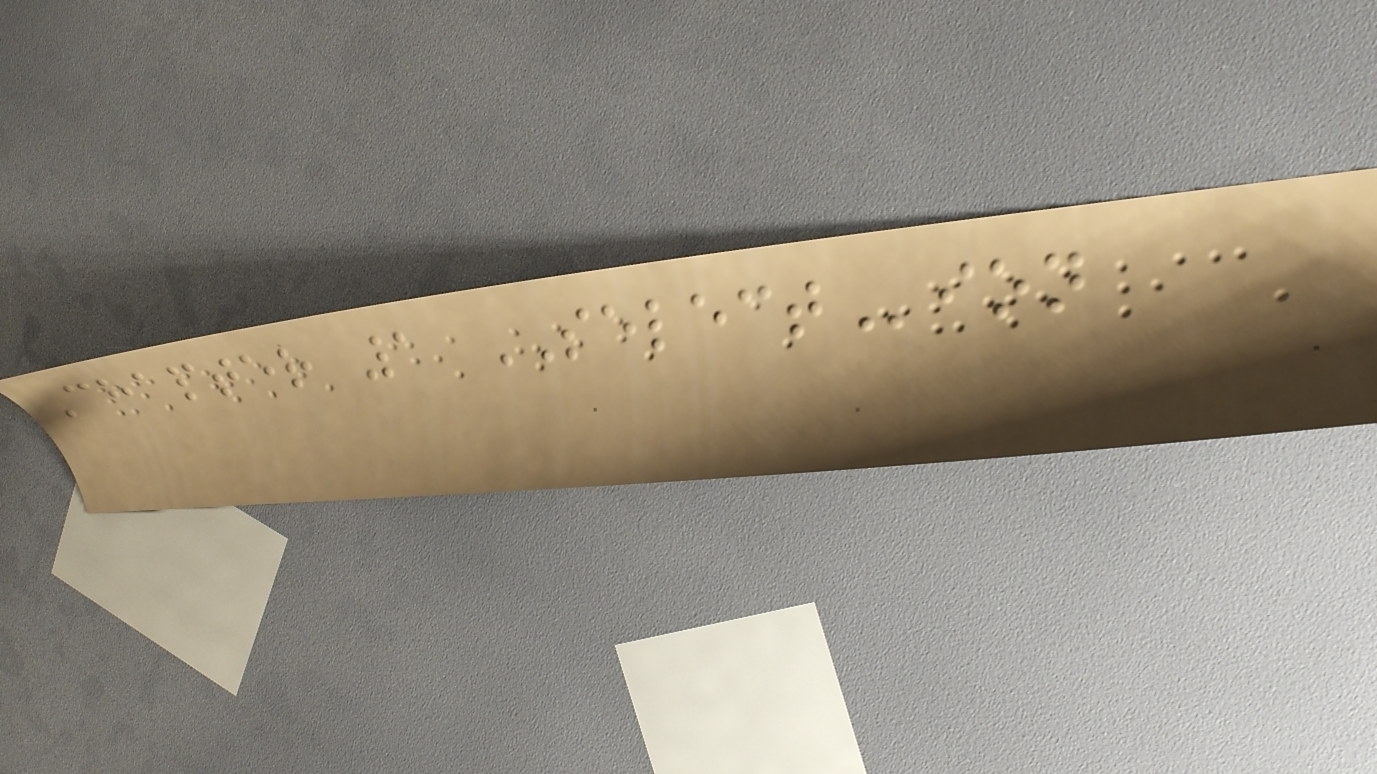Chapter 1 SELECTion
